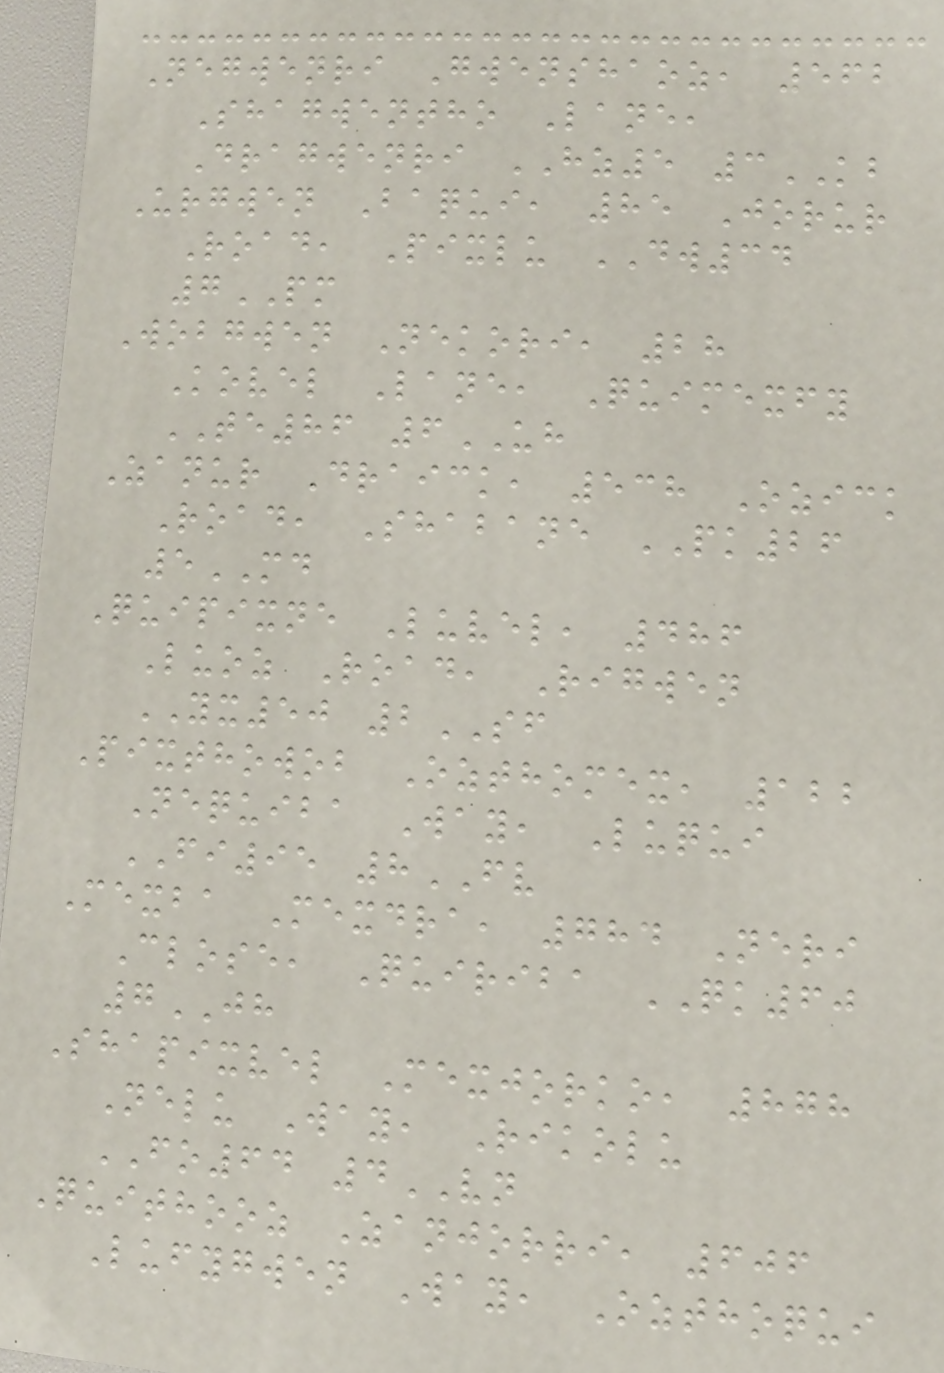Negwenri Gwenshaoz, 562
Shagwentho Lane,
Dragwenri HZ5 3KB
Urgwen Baqui, 85 Jorur
Road, Pixlu DW34
7PM
Wobgwen Nekori, 28
Kovel Lane, Quimexfy
TE86 6UH
Zanur Draick, 538 Ozick
Road, Shabane PK26
5MD
Quipixne Luvel, 486
Luoz Road, Rigwen
YX50 2SF
Pixthowob Ozthomex, 122
Nequiba Way, Luqui
FI95 8FV
Mexba Mexdra, 784 Neri
Close, Quiriba QK60
7JH
Shapixvel Mexjorko, 878
Nelu Way, Rikolu
FO64 4VN
Quithooz Zanjorri, 606
Lufygwen Way, Ozthoqui
